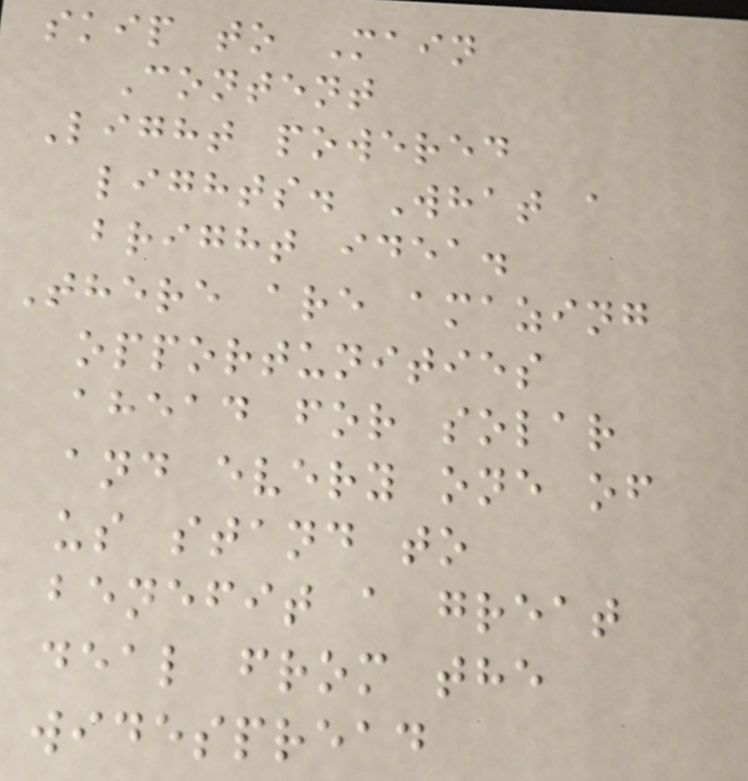skip to Main
Content
Light powered
lights. What a
bright idea.
There are amazing
opportunities
ahead for solar
and every one of
us stand to
benefit a great
deal from the
widespread
